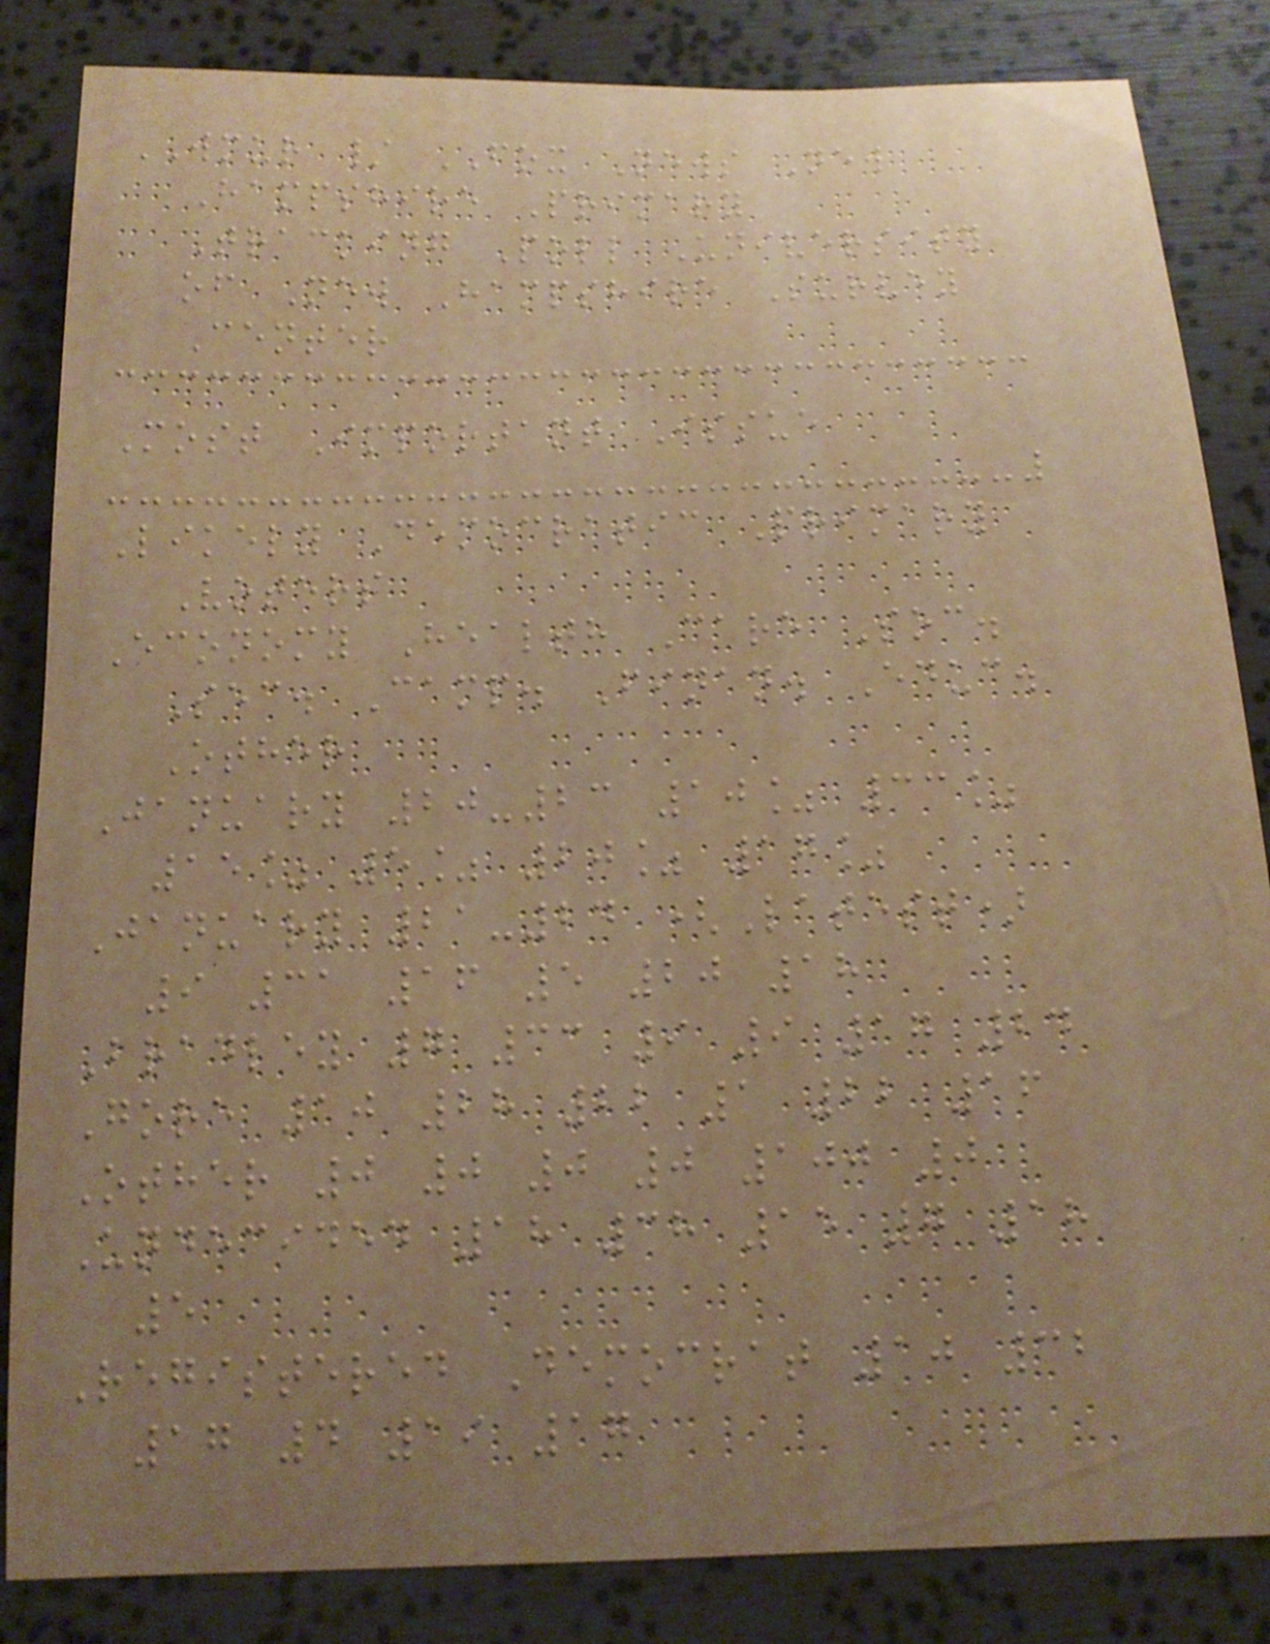WMUR / FOX News New
Hampshire Primary
Tracking Poll University
of New Hampshire Survey
Center
Most Important Issue
Likely Democratic Primary
Voters
Economy Health Care Soc.
Sec. Camp. Finan. Educ.
Other
January 20-23 10% 33%
15% 5% 20% 17%
January 21-24 (Latest)
9 31 16 5 20 18
Bradley 7 33 9 9 17 24
Gore 10 28 22 1 22 16
Other 0 0 0 0 100 0
Undecided 18 38 15 7 18
5
Registered Democrat 10 32
17 4 19 17
